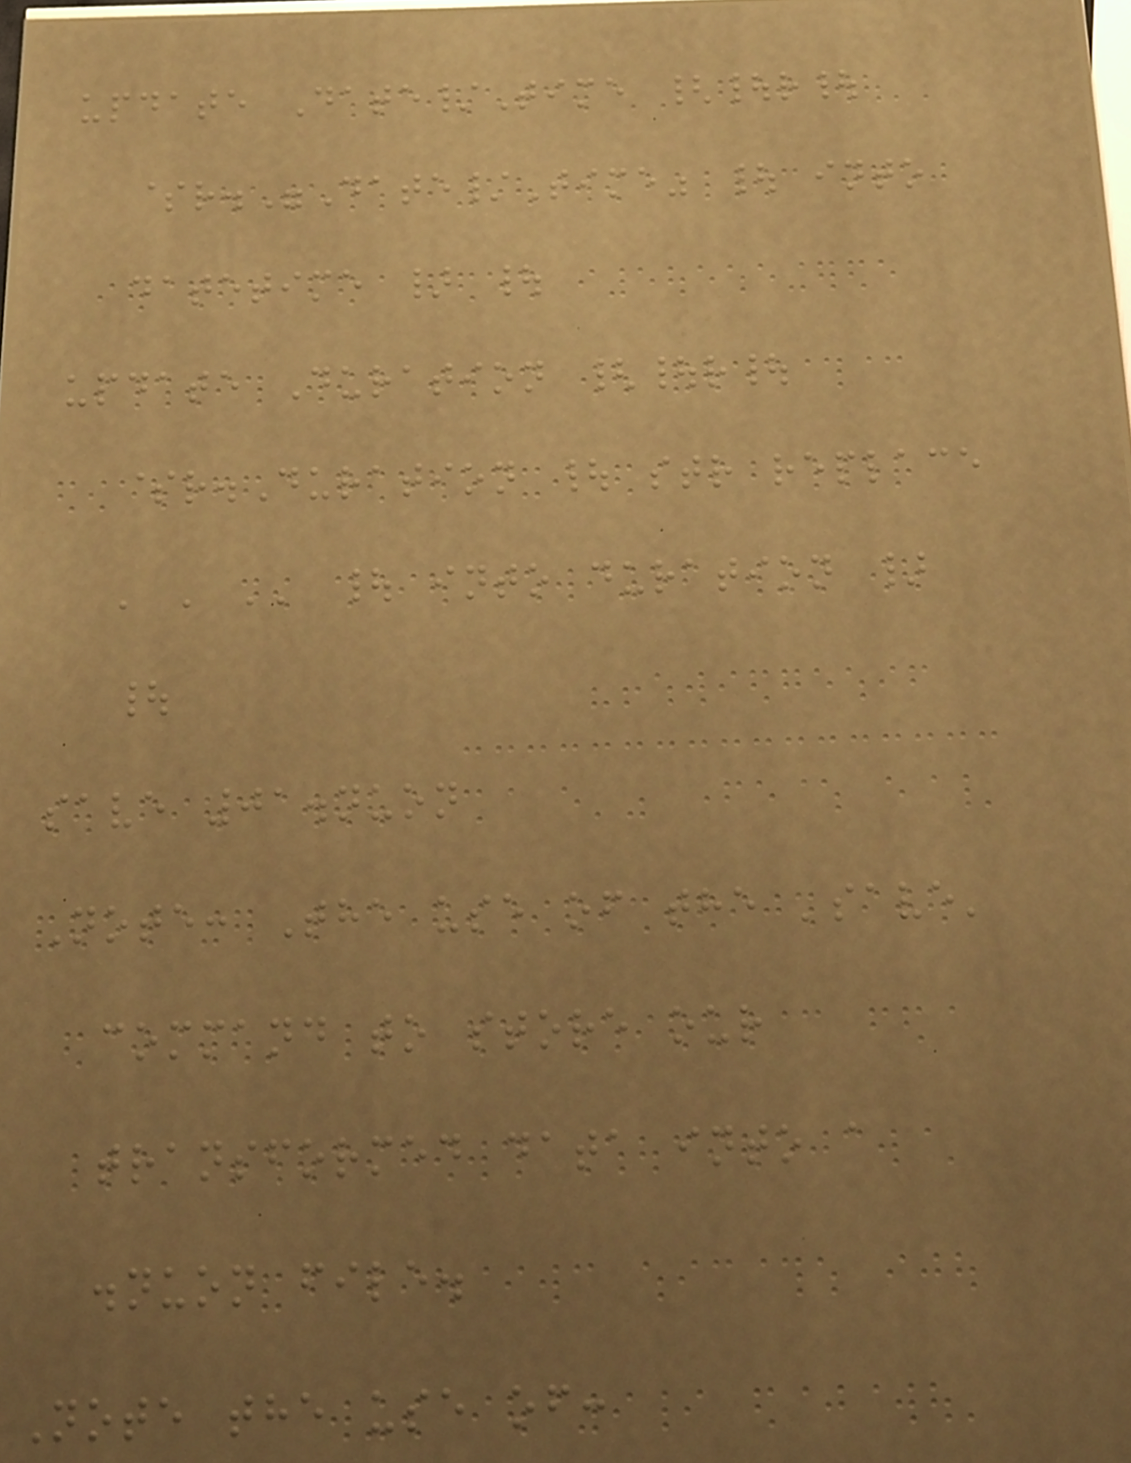update Date/Time {|r|
$r."Date/Time" | into
datetime } |
update Duration {|r|
$r.Duration | str replace
' ' '' | into duration }
|
save 01.nuon
Note: The use of the 'save'
command to store our
transformed data into a
.nuon file.
Note the use of:
